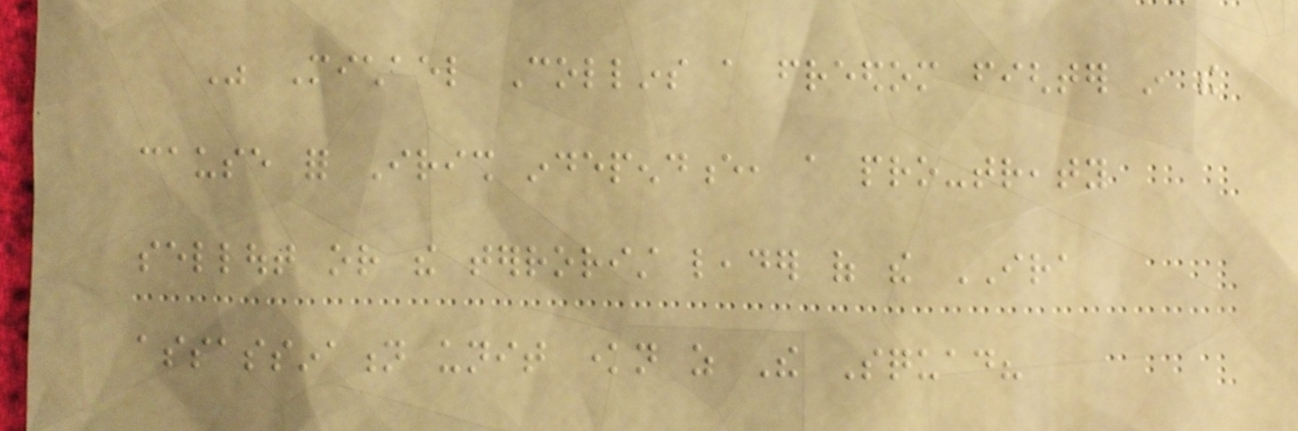Was Michael Collins a freedom fighter in the
cause for Irish independence, a pro-treaty
sellout or the terrorist leader of the IRA
assassination unit known as The Squad?
